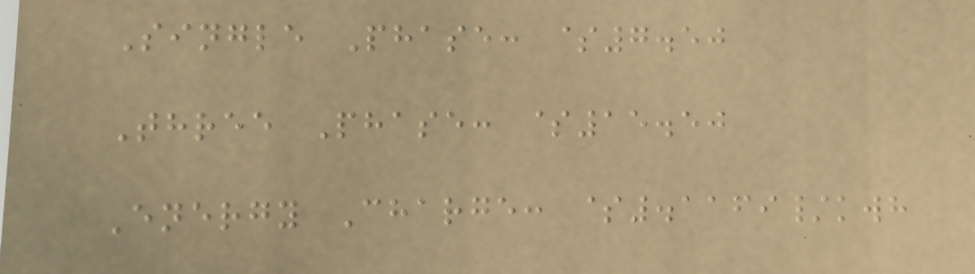Single Phase: $7.50
Three Phase: $15.50
Energy Charge: $.1169/kwh
